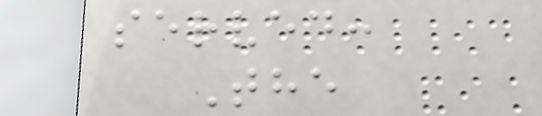served:
The
